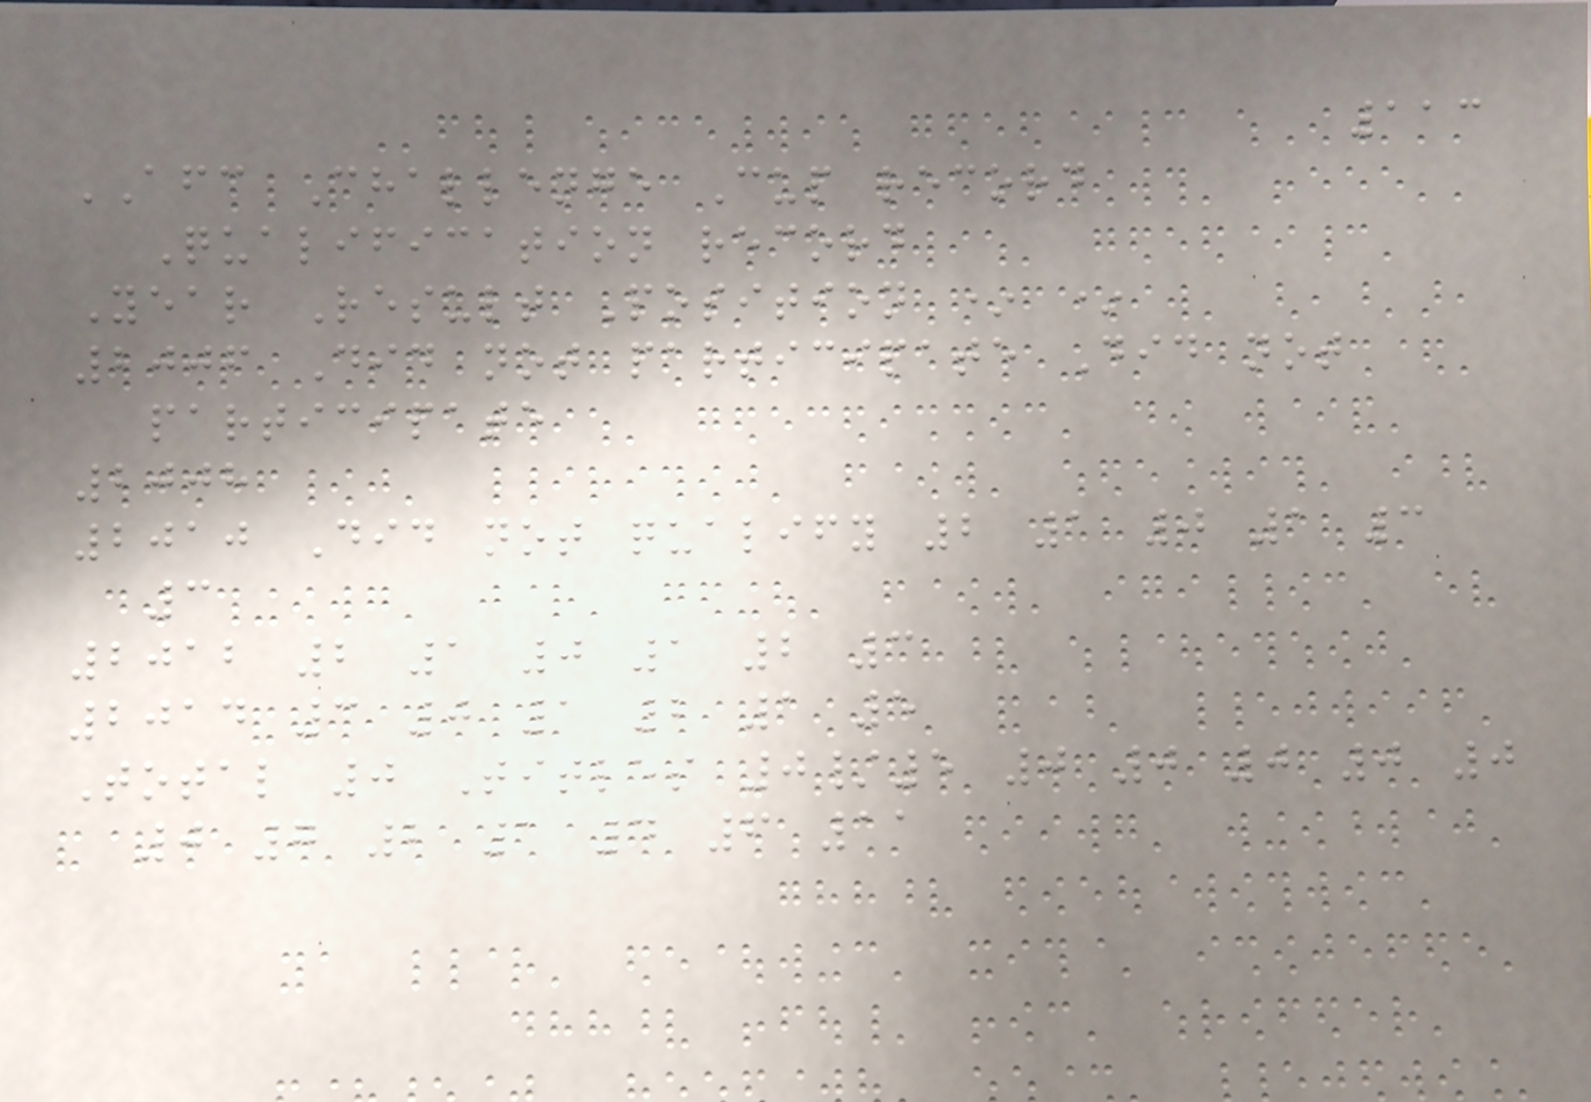113
AFC Challenge Cup record
Qualification record
Year Result Position * *
2006 Did not participate Did not
participate
2008
2010 Did not qualify 2 1 0 1 3
3
2012 2 1 0 1 2 3
2014 3 0 1 2 1 5
Total 0 Titles 0/5 0 0 0 0 0
0 7 2 1 4 6 11
